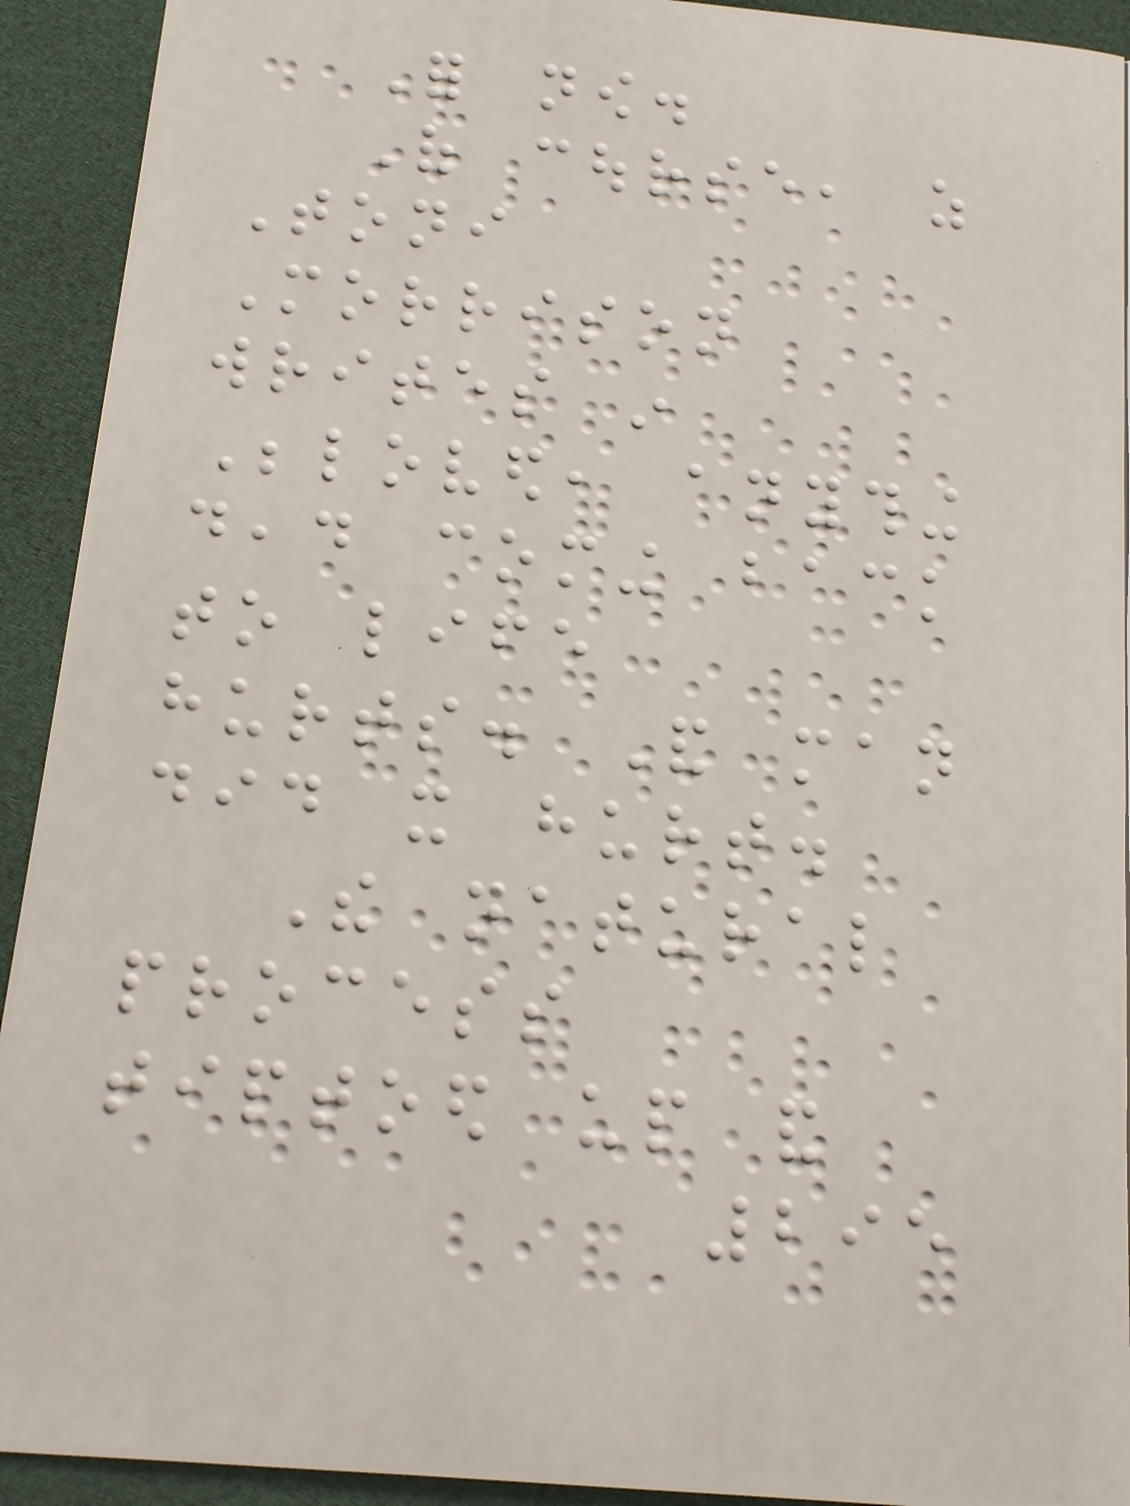For now.
Of course, as
Toni
Morrison
writes in
Beloved, anything
dead coming back
to life
hurts. And man
did it hurt.
The natural
process
tiptoed up and
295
